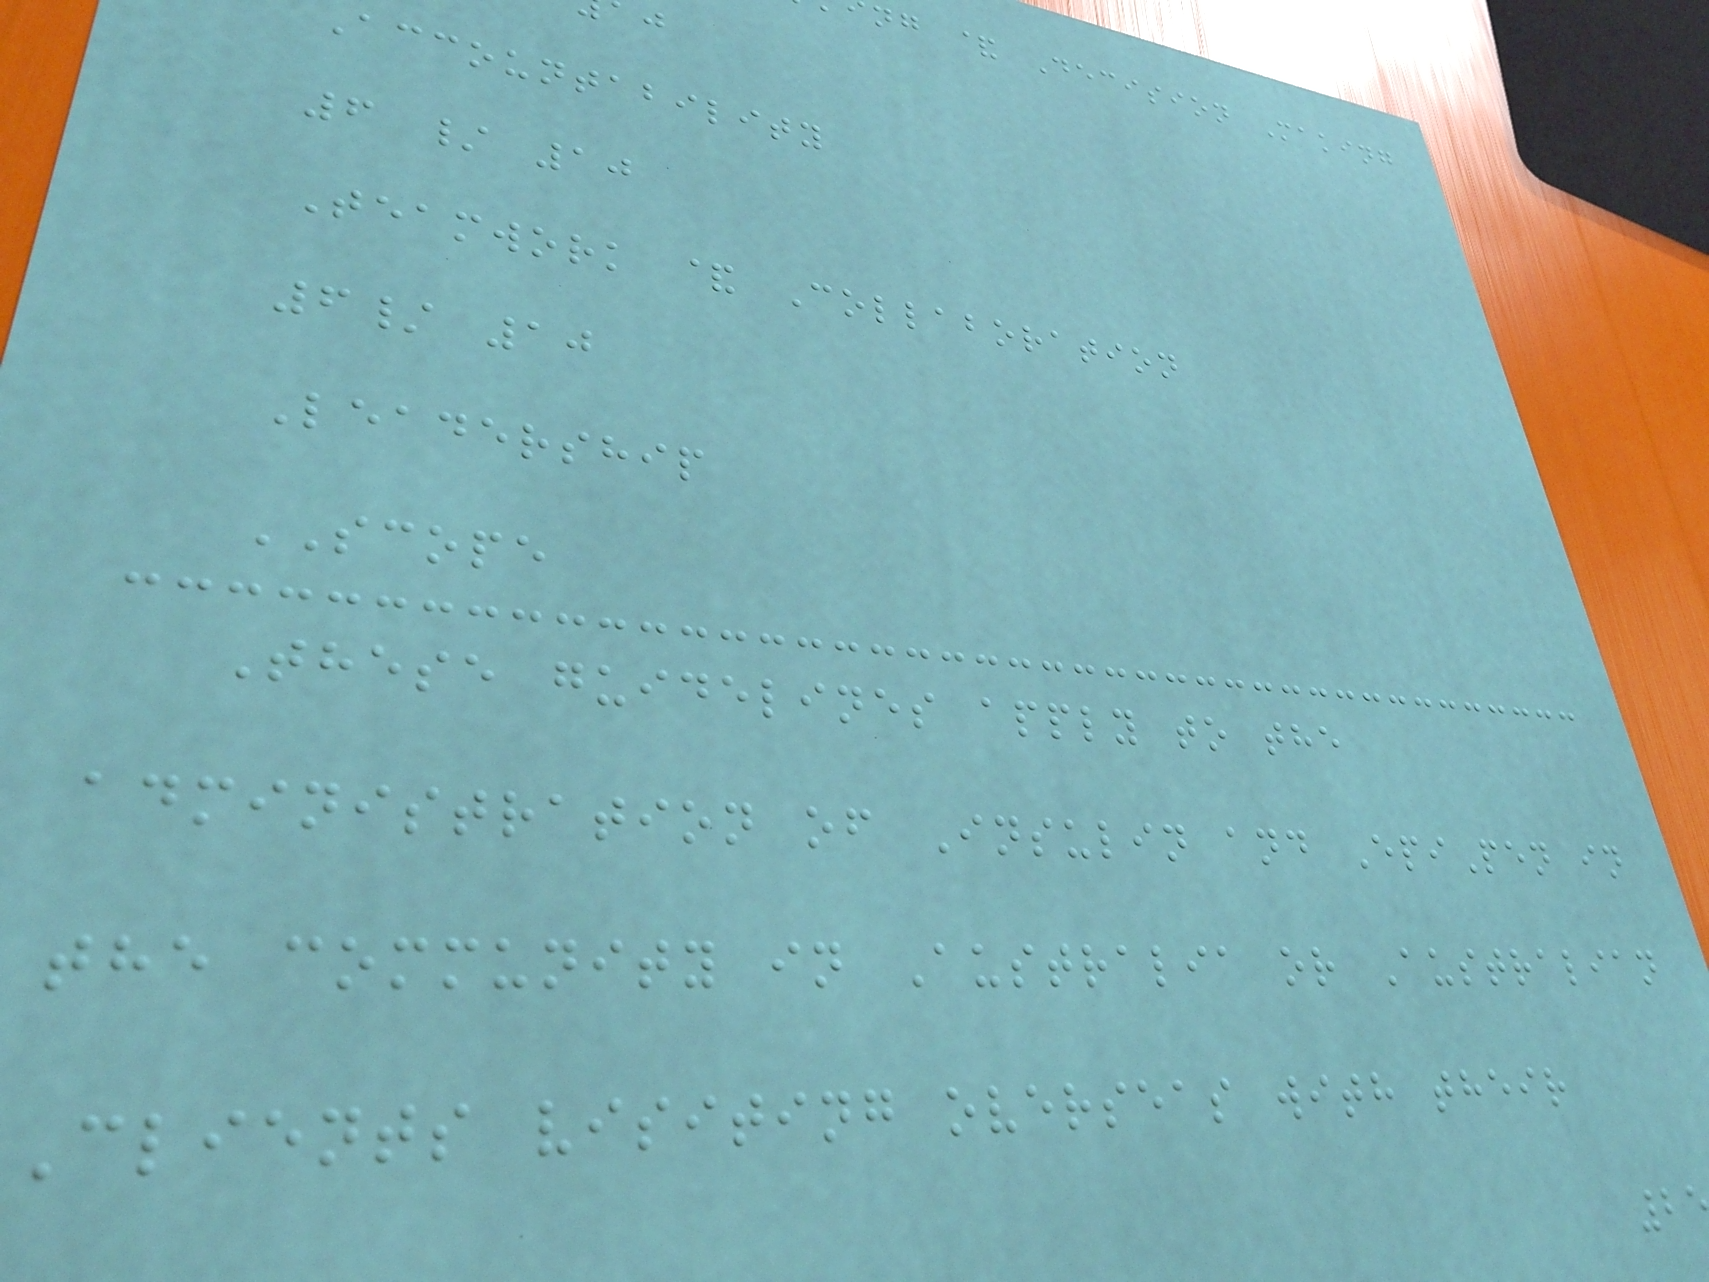ng & Decision Making
Accountability
6 / 10
Teamwork & Collaboration
6/ 10
Leadership
SCOPE
These guidelines apply to the
administration of Insulin and EpiPen in
the community in Australia or Australian
Clients visiting overseas with their
